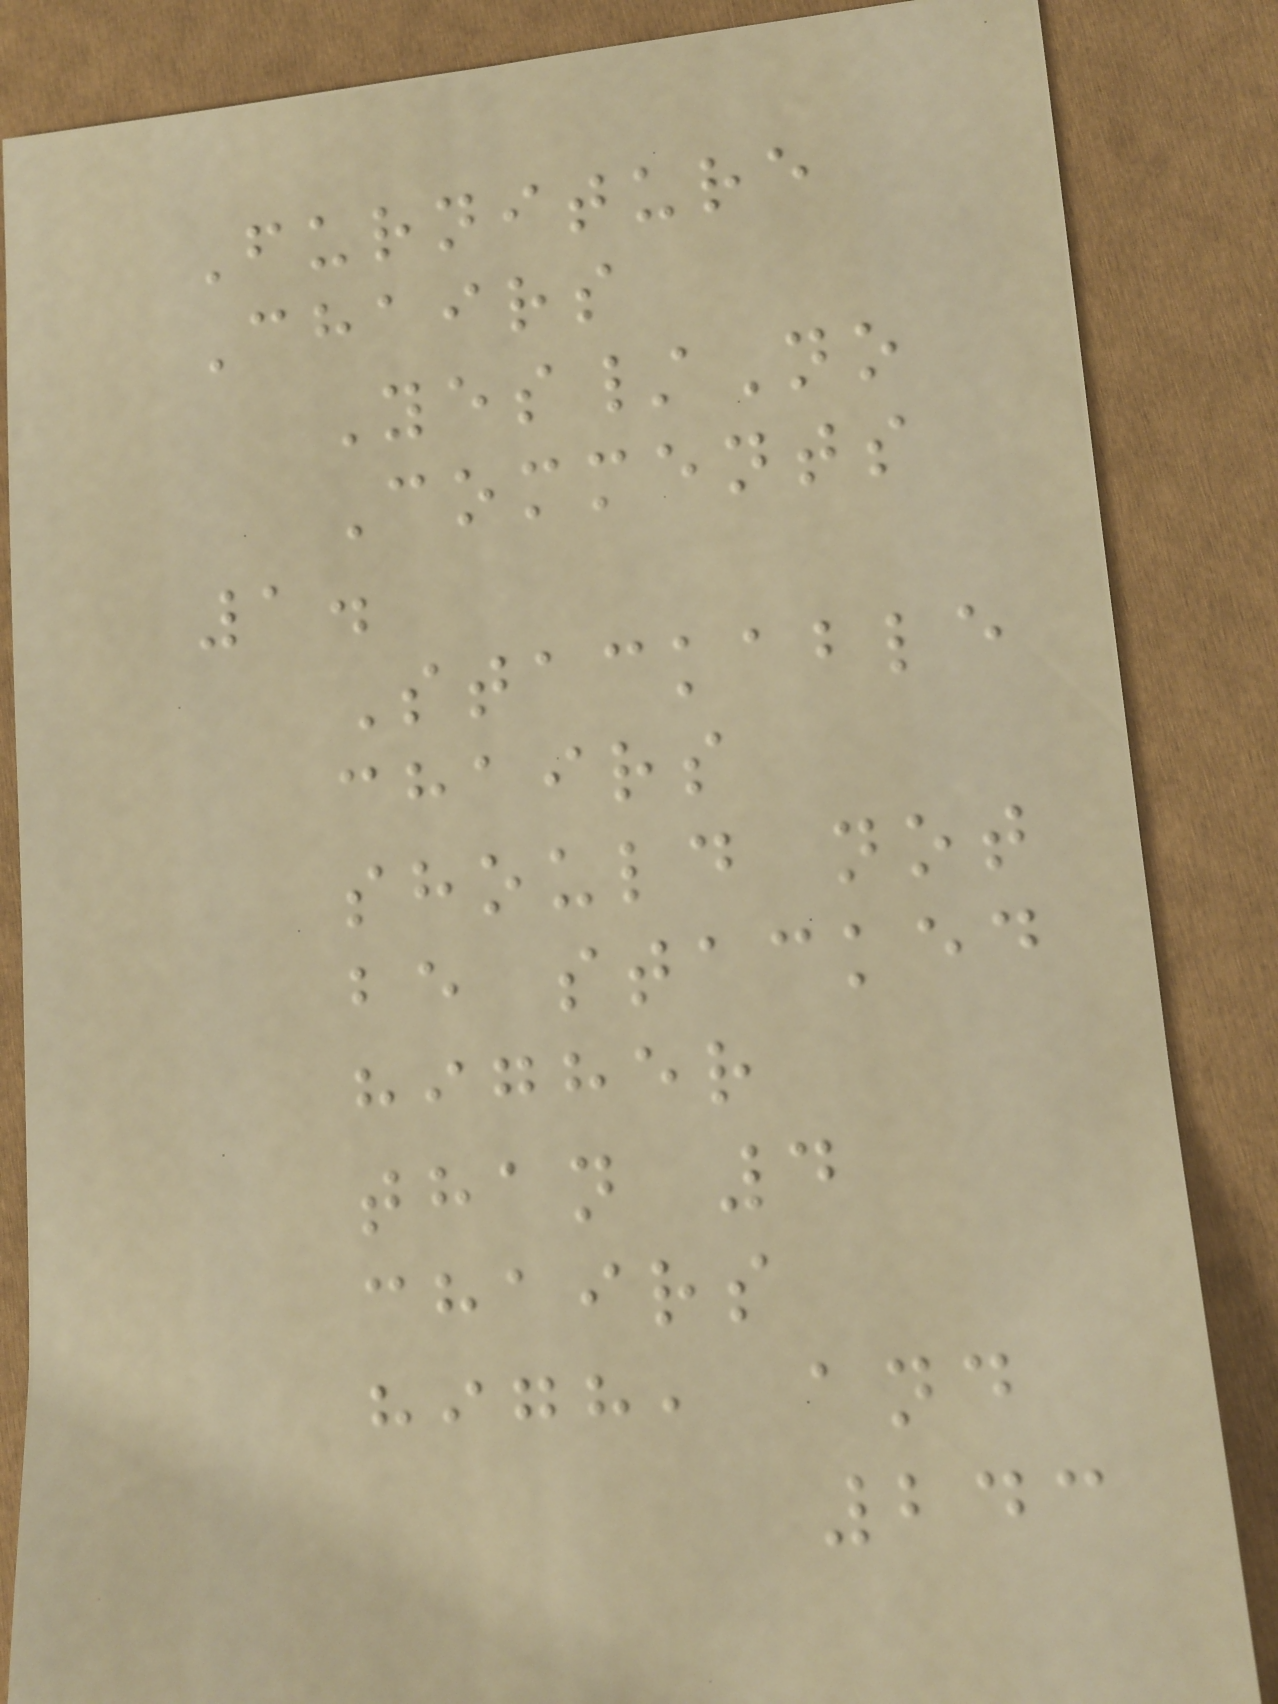Furniture
Chairs
Yes/No
Comments
1.
Stackable
chairs
should not
be stacked
higher
than 4
chairs
high, and
243
